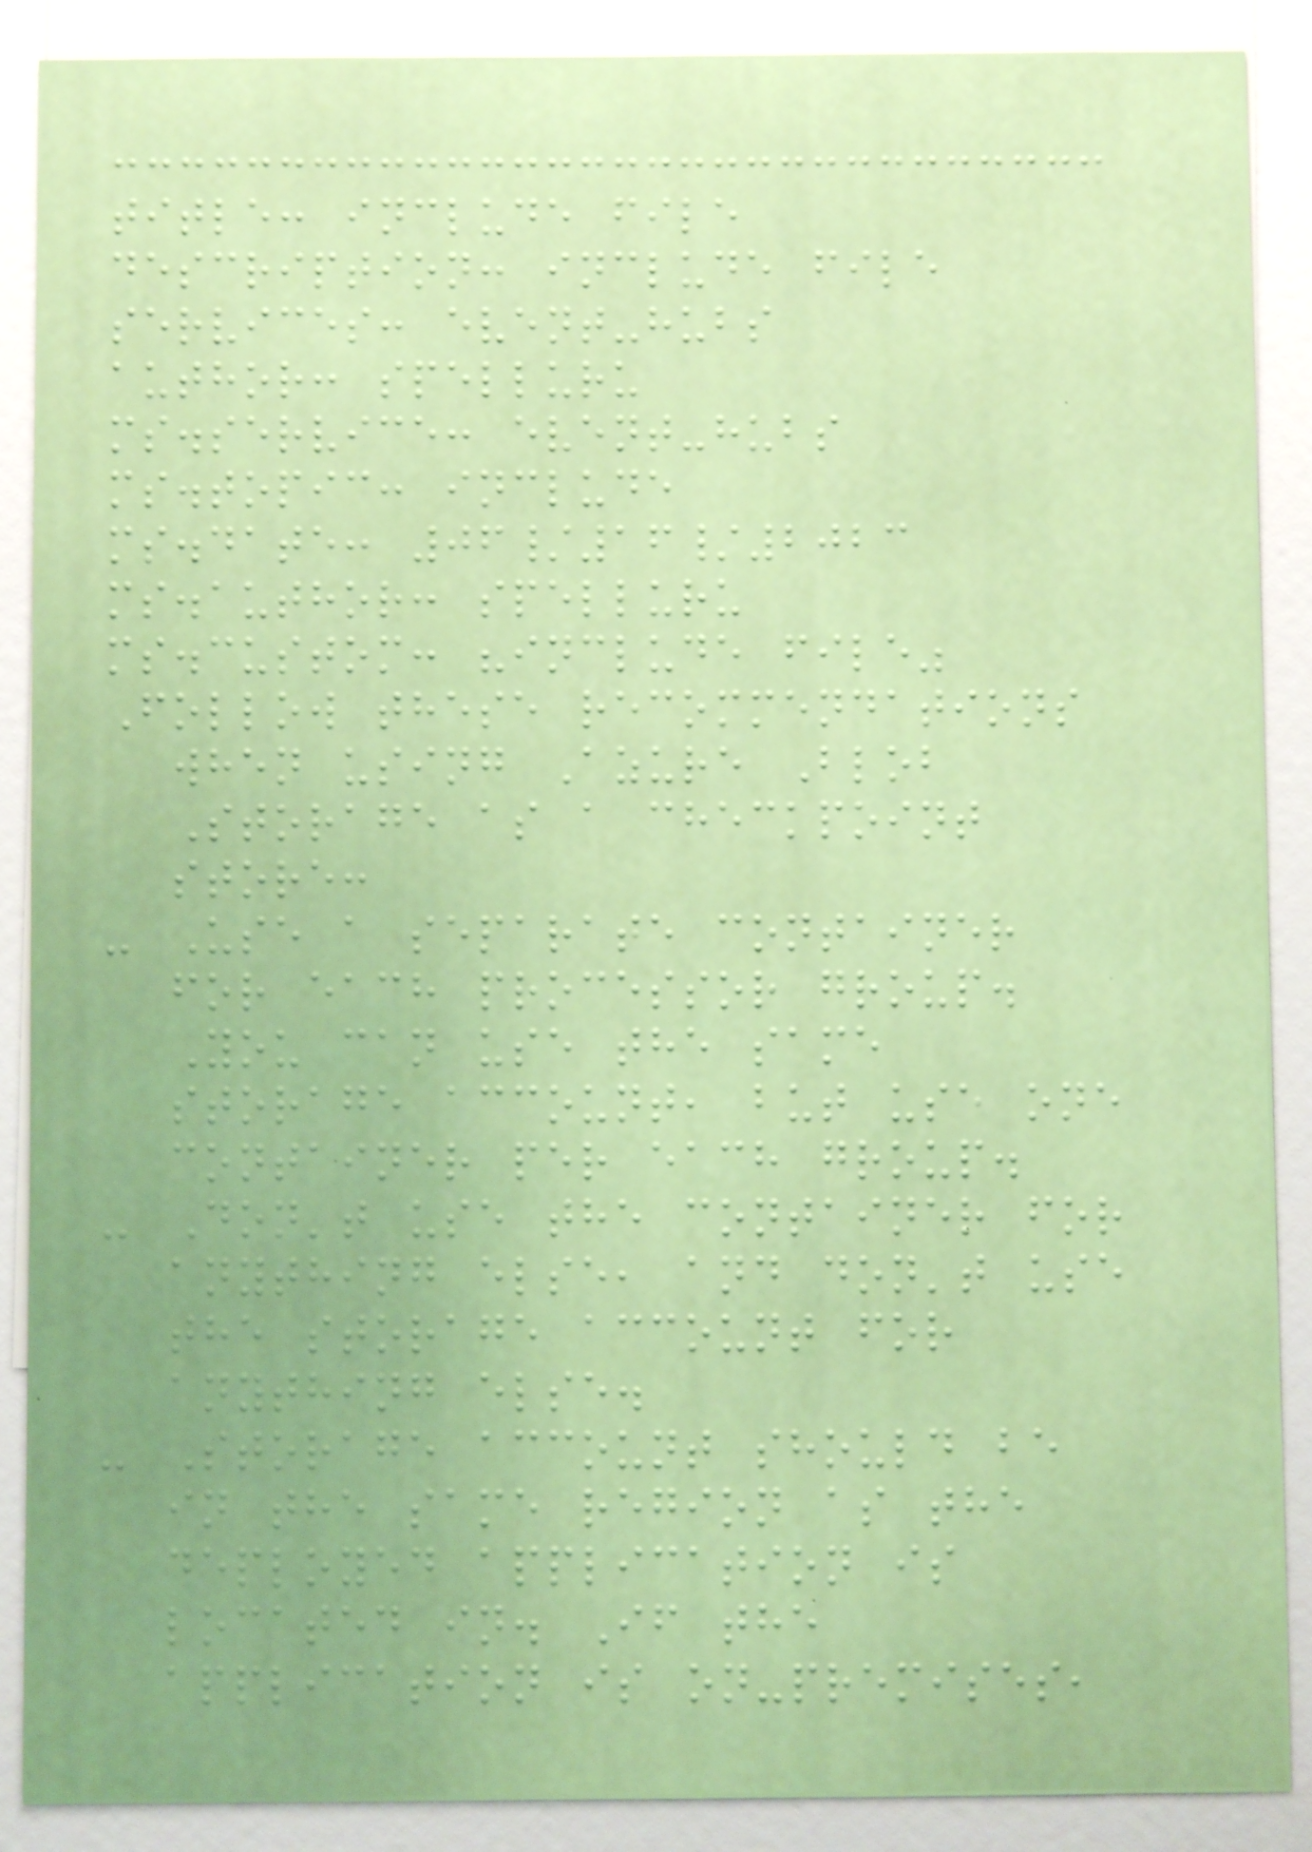title: include file
description: include file
services: event-hubs
author: spelluru
ms.service: event-hubs
ms.topic: include
ms.date: 06/16/2023
ms.author: spelluru
ms.custom: "include file"
Follow these recommendations
when using Azure Blob
Storage as a checkpoint
store:
- Use a separate container
for each processor group.
You can use the same
storage account, but use one
container per each group.
- Don't use the container for
anything else, and don't use
the storage account for
anything else.
- Storage account should be
in the same region as the
deployed application is
located in. If the
application is on-premises,
